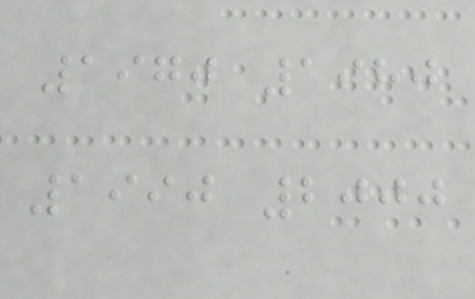1970 1980
1990 2000
